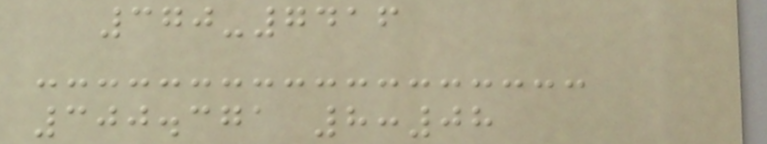370-7416
300.371 8:08
